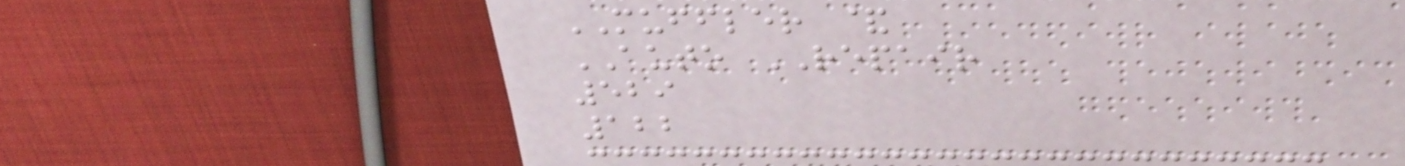MUFFLER &
AUTO REPAIR
529
122
